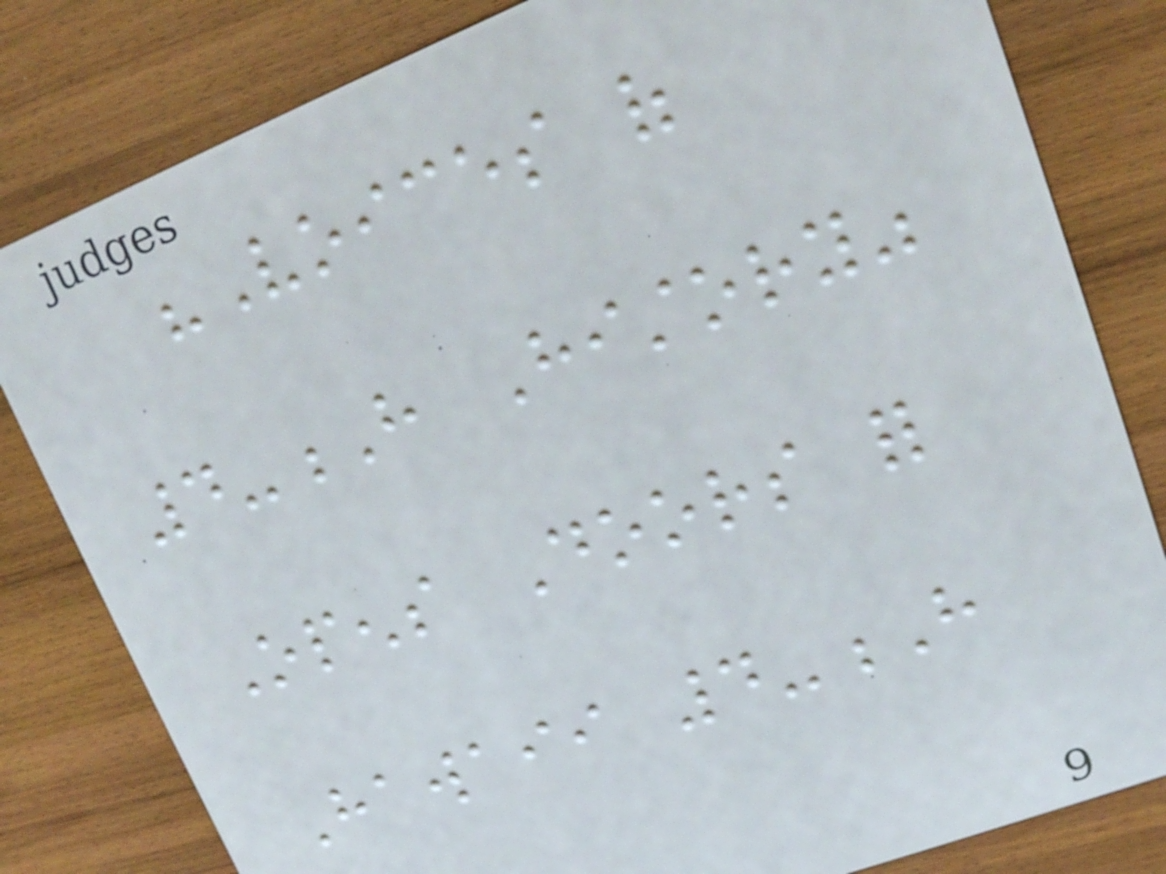"Voices of
4-H History"
Opens Doors for
Hawaii 4-H
